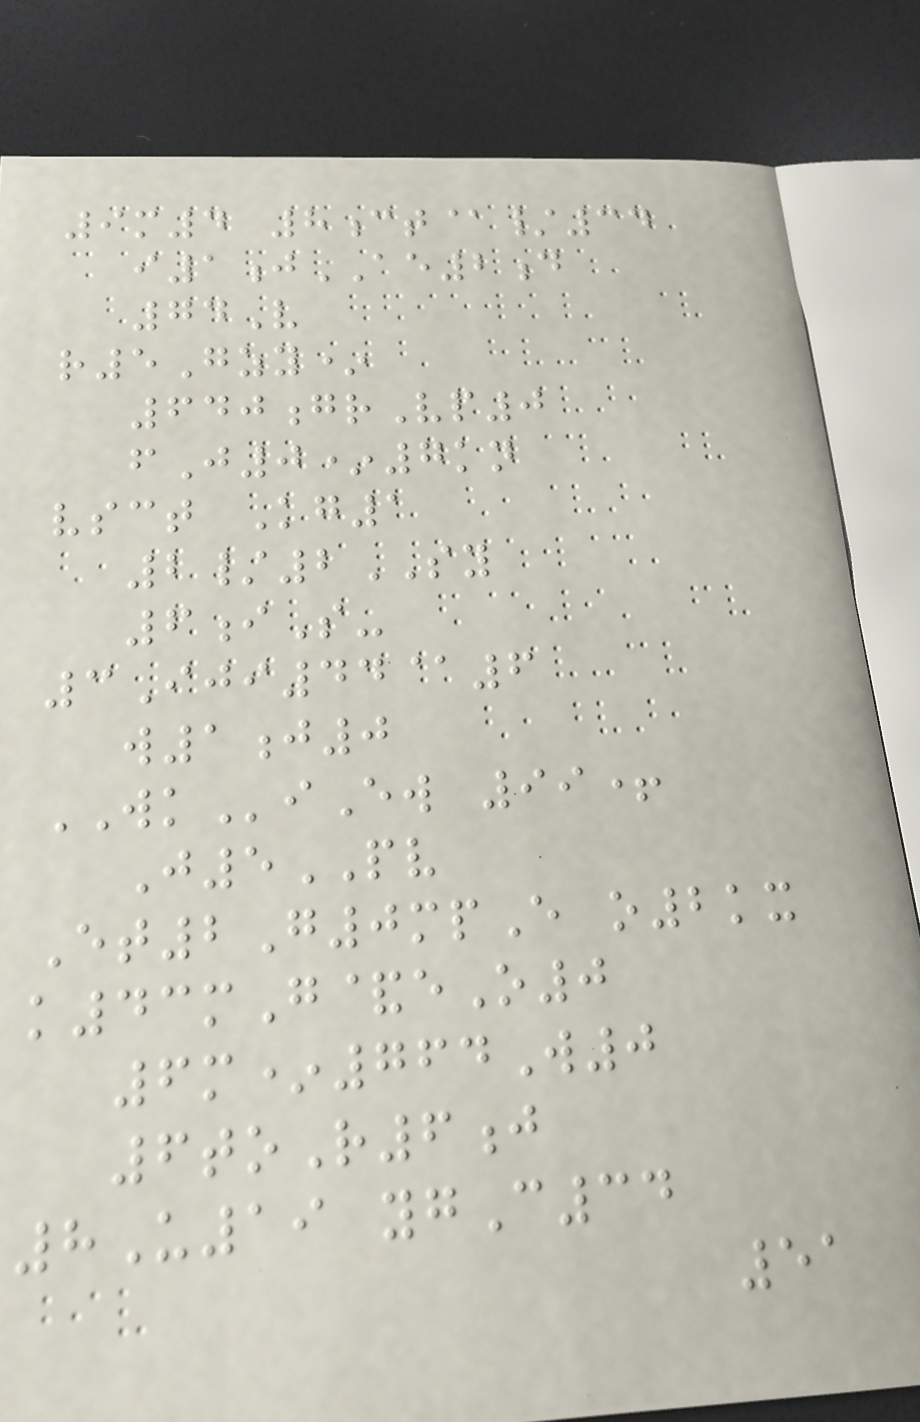9m4 8ct@/34
i1jAE2d
74V
r5Gzy*
640grVp0
fJ0*7kn
vsct Kg1
2/2SY
6iS-
3Iji44@6
w1j0
WKiEw 99+
J5PV
Et2G0mpE o2kx
k43mG&eO0
6m*764W0
6toR6j
8U19 ygC34
51
